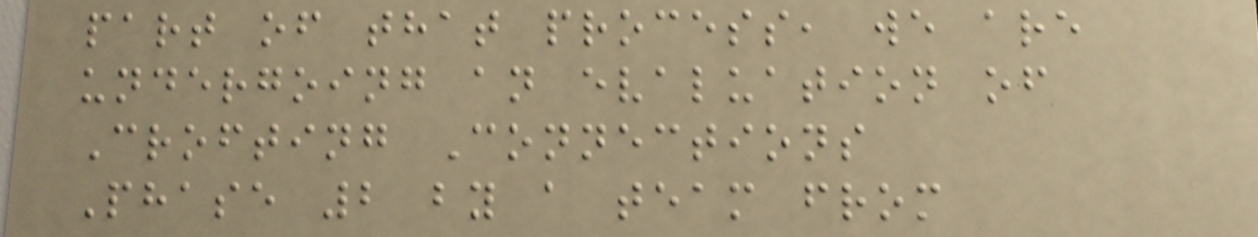part of that process, we are
undergoing an evaluation of
Crofting Connections
Phase 2 by a team from
